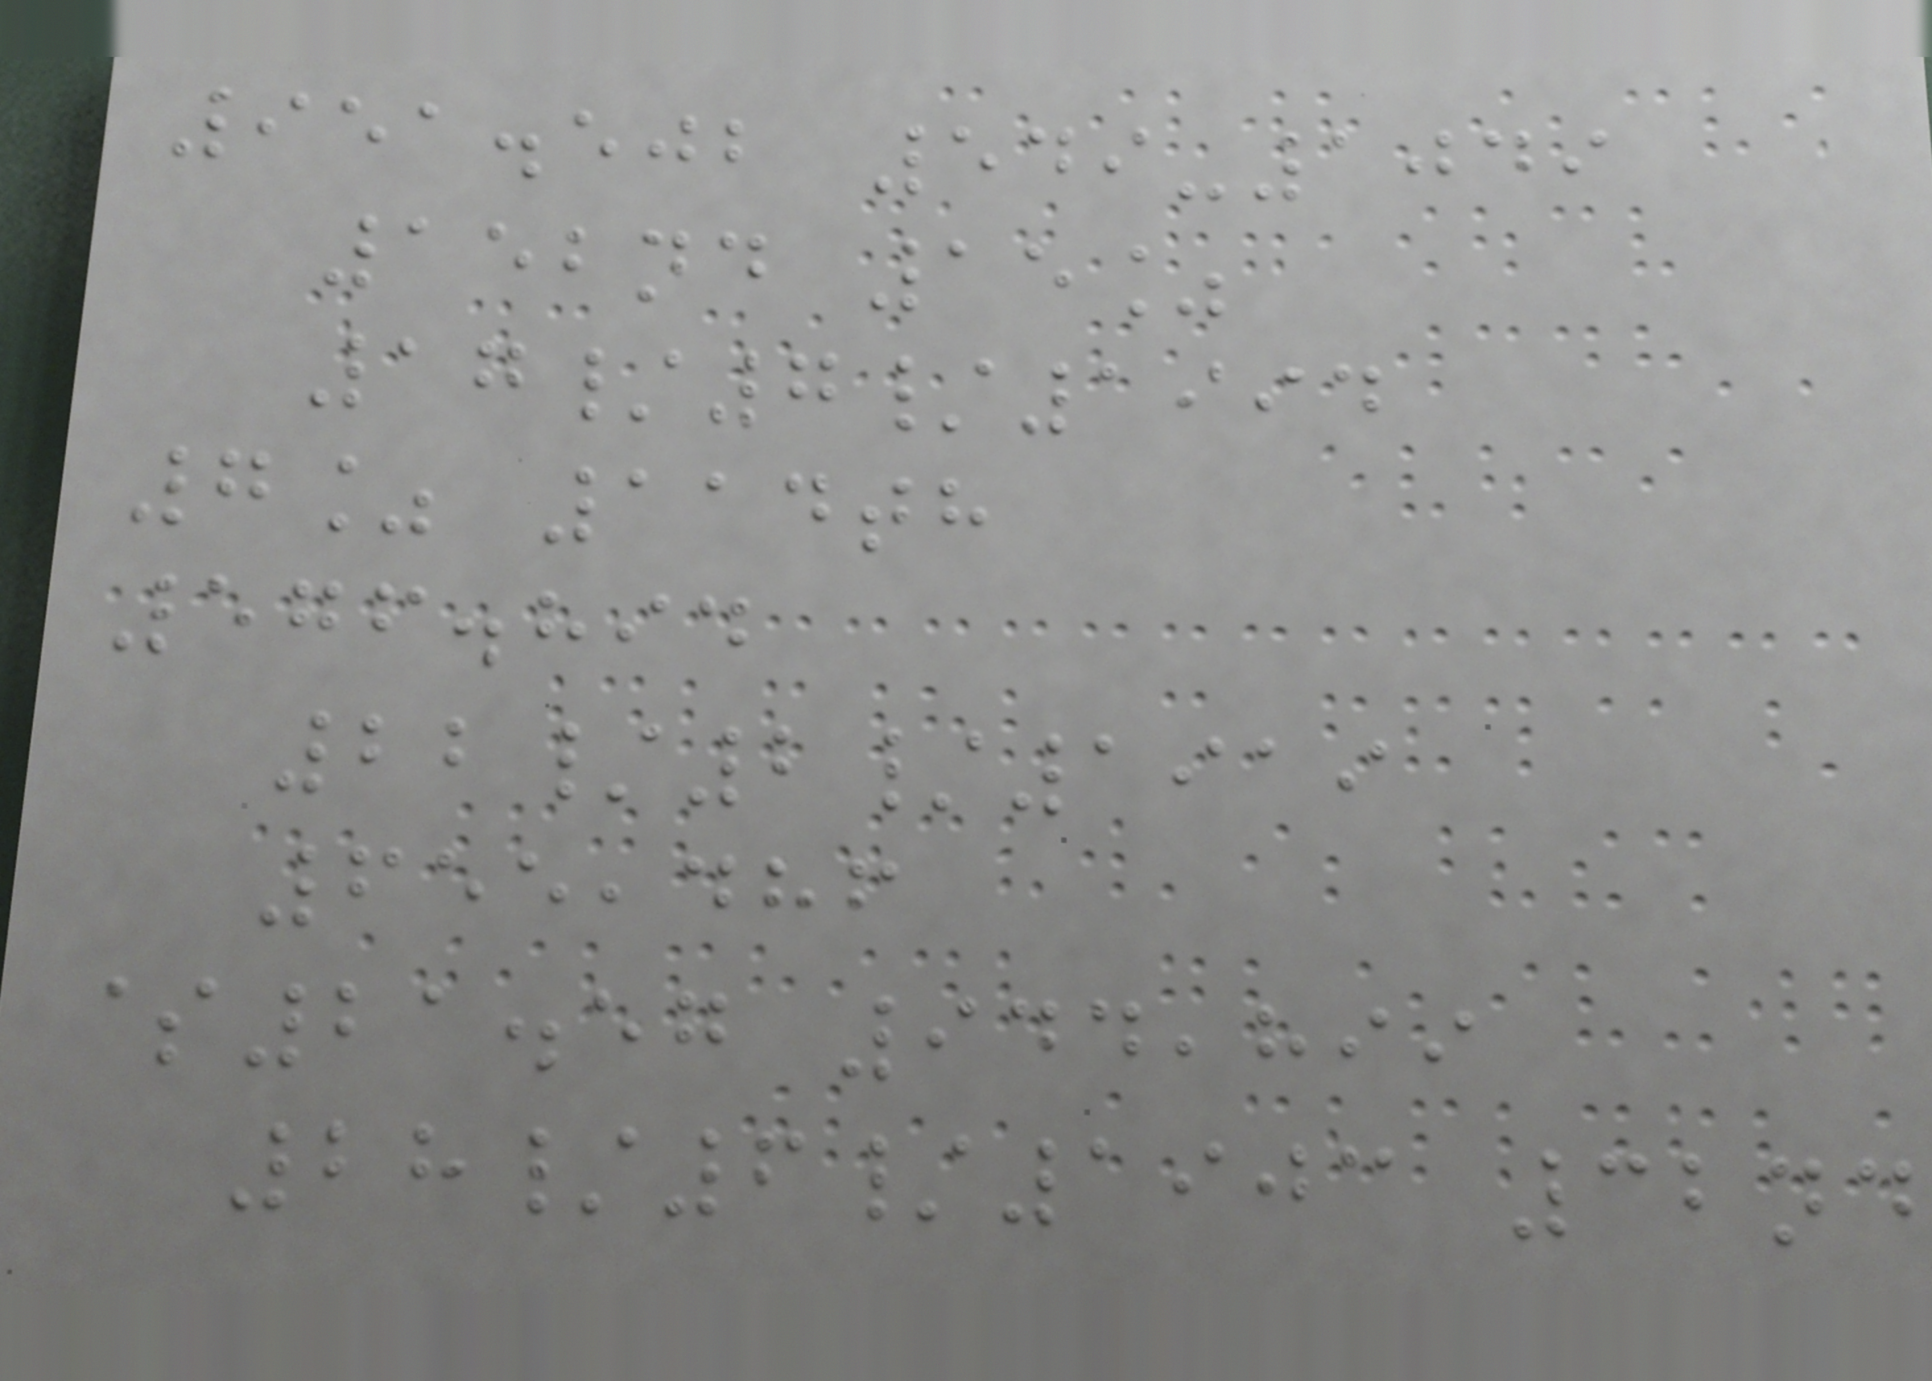951.502 549-1049
152nd 15%
17/7/1994
7% 114th
576.894
22/2/1919
655,486
$21.57 944,899
28/6/1903 32nd
